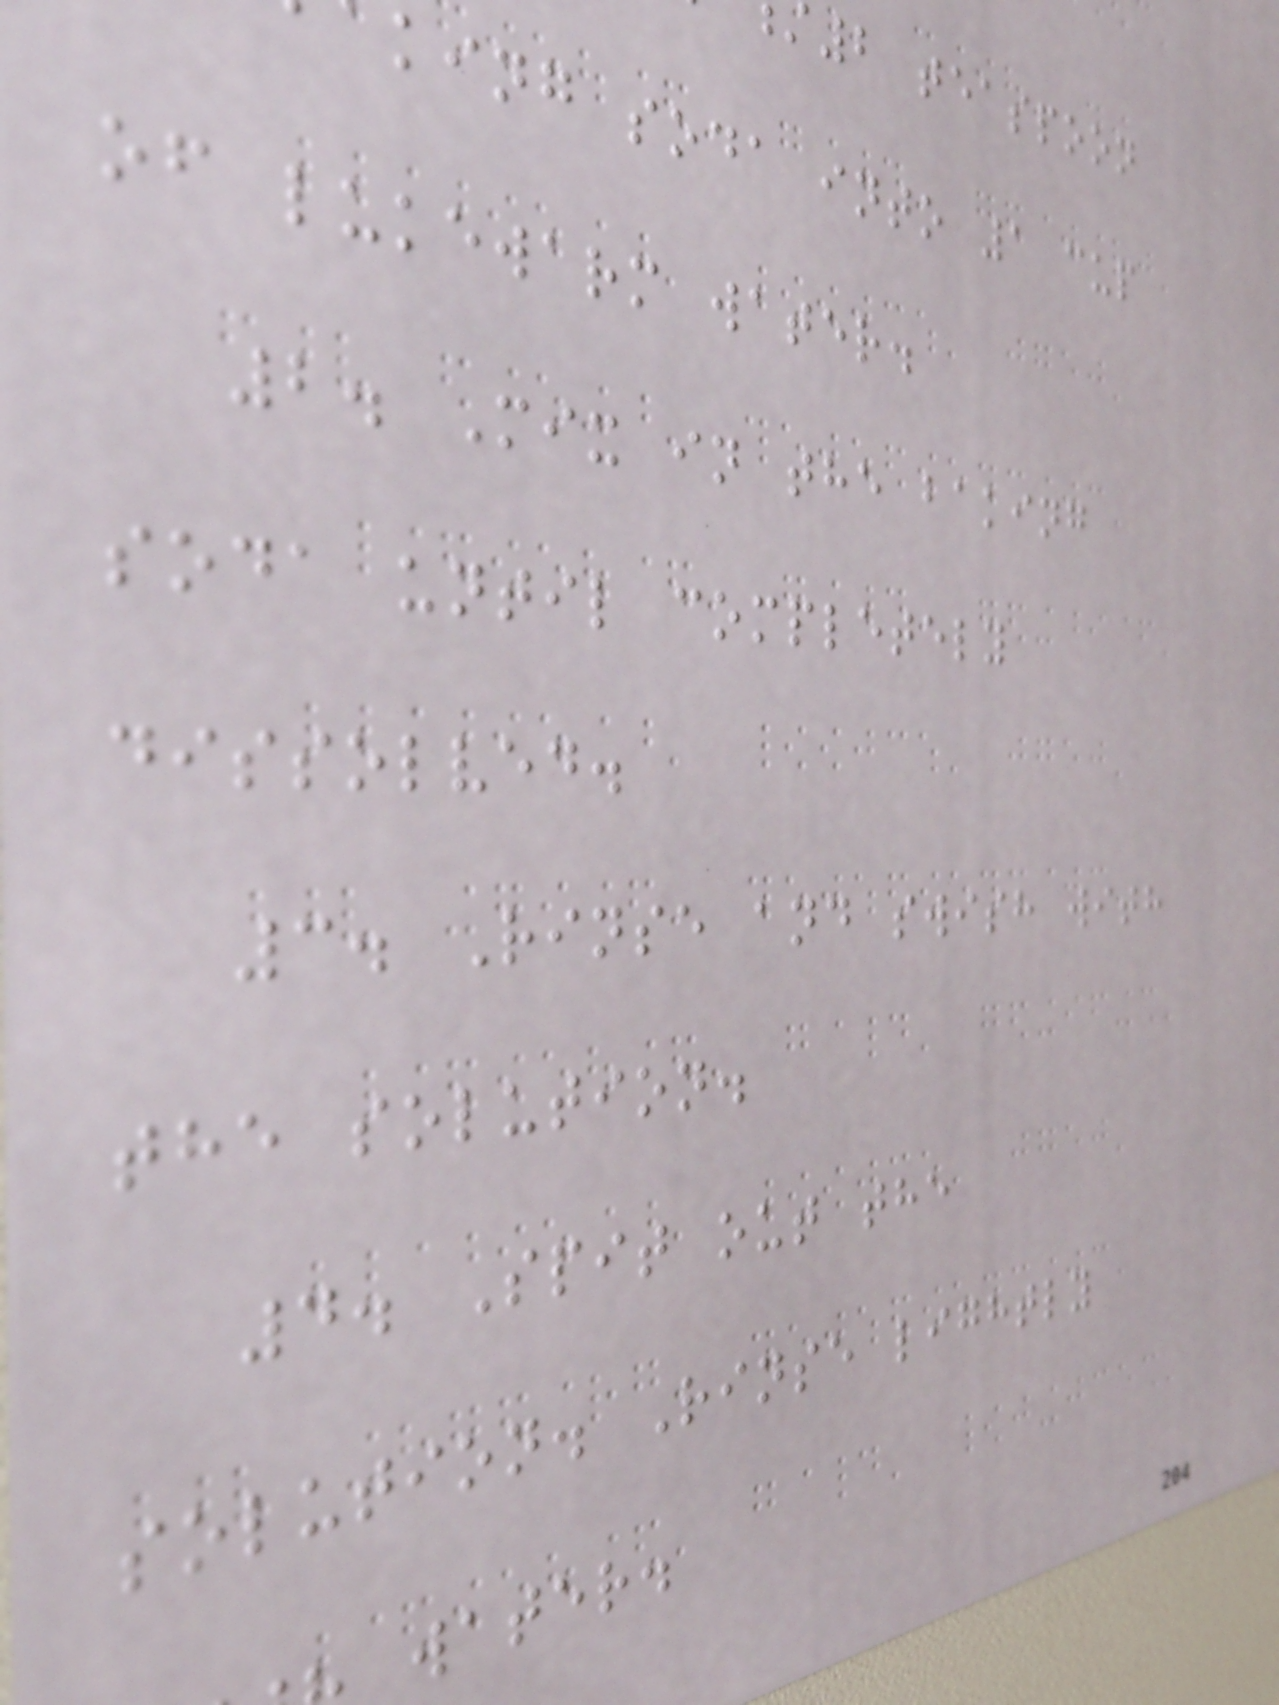2 teaspoon
king soda into 1 cup
of lukewarm water.
2. Mix in the baking
soda until completely
dissolved.
3. Rinse and swish with
the solution.
4. Spit out the
solution. Rinse lightly
water.
